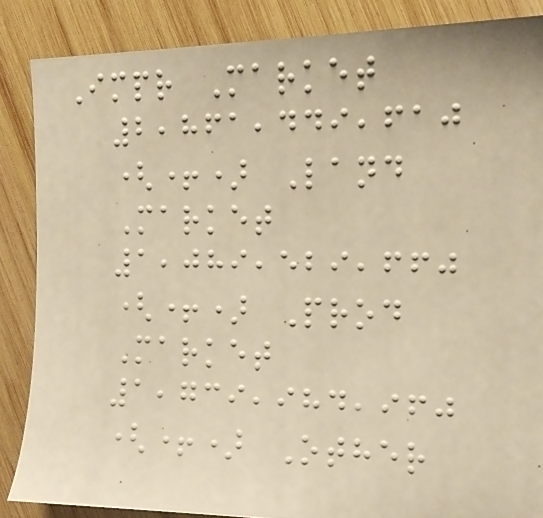Impr Market
2,861,449,610
(+) Land
Market
1,089,529,660
(+) Prod
Market
1,739,984,960
(+) Other
